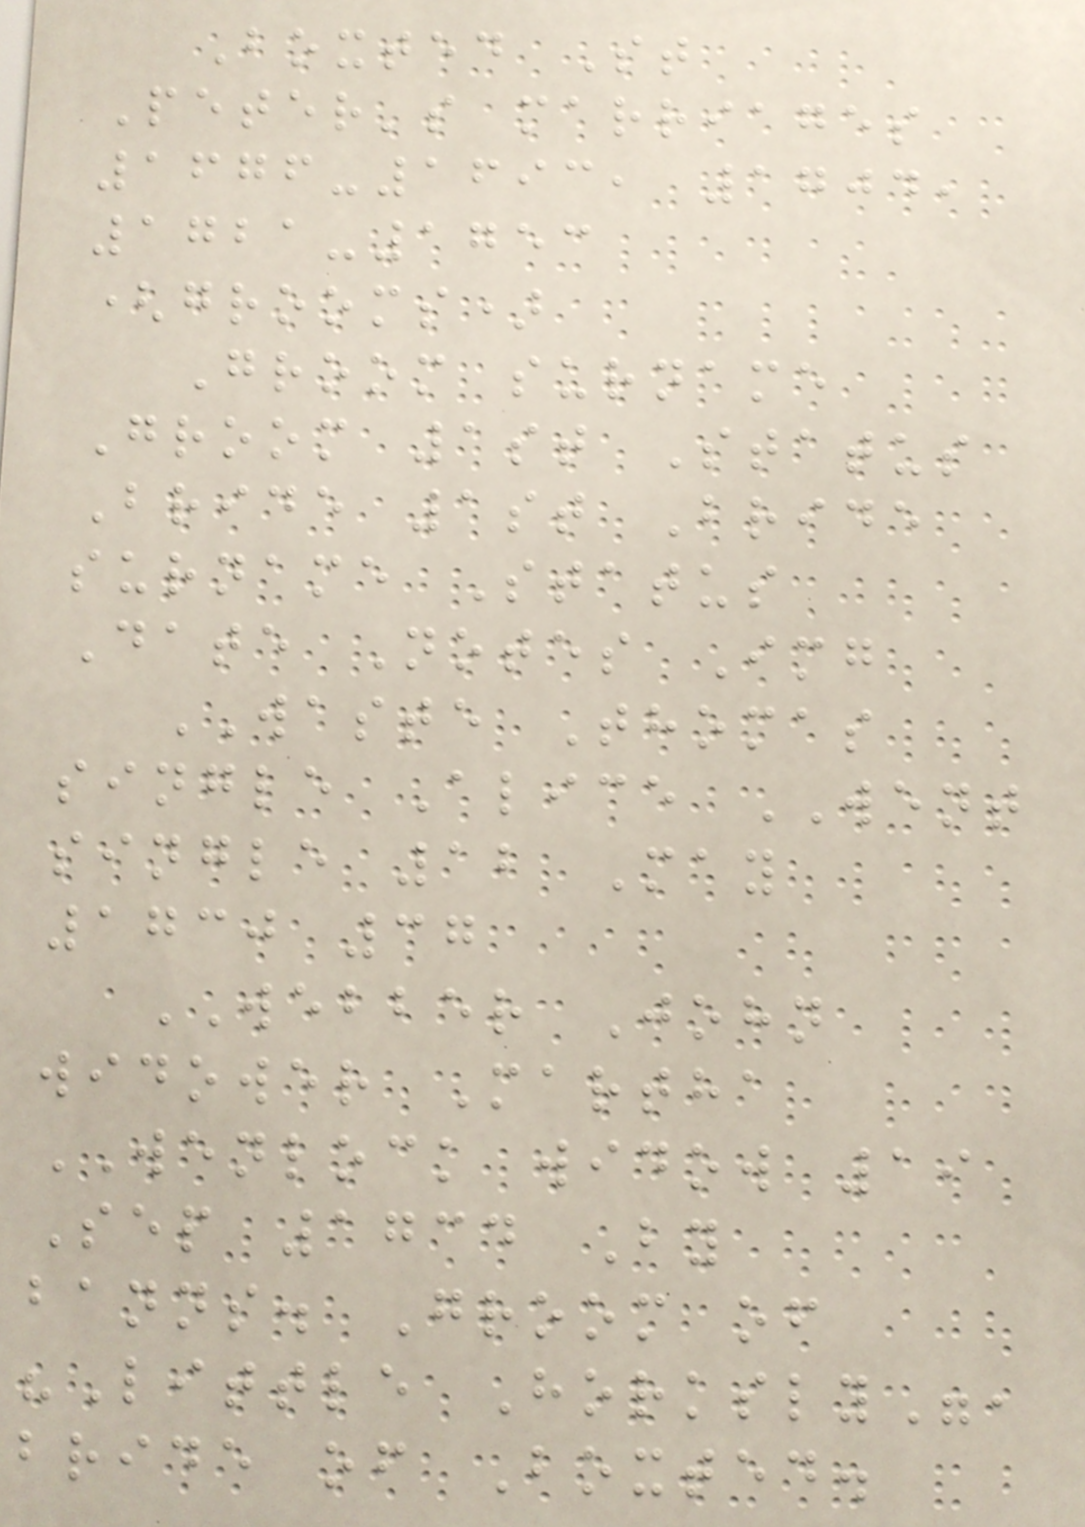Boxted St
Peter's marriages
1676-1693, 1704,
1721-1753
(grooms)
Groom surname
Groom 1st Status
Bride 1st Bride
surname Status
Date Notes Img
WASTE Thomas
single Alice WENT
single 12 May
1730 37
WEBBER John
widower Martha
WENLOCK widow 19
Sep 1734 By
banns. Groom of
"Little Horksly",
bride of Boxted.
